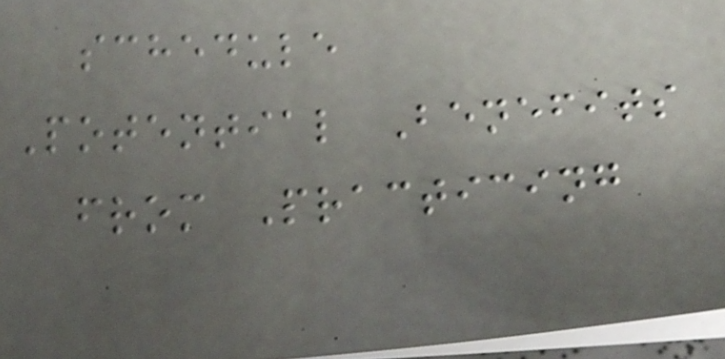schedule
Potential Benefits
from Practicing
